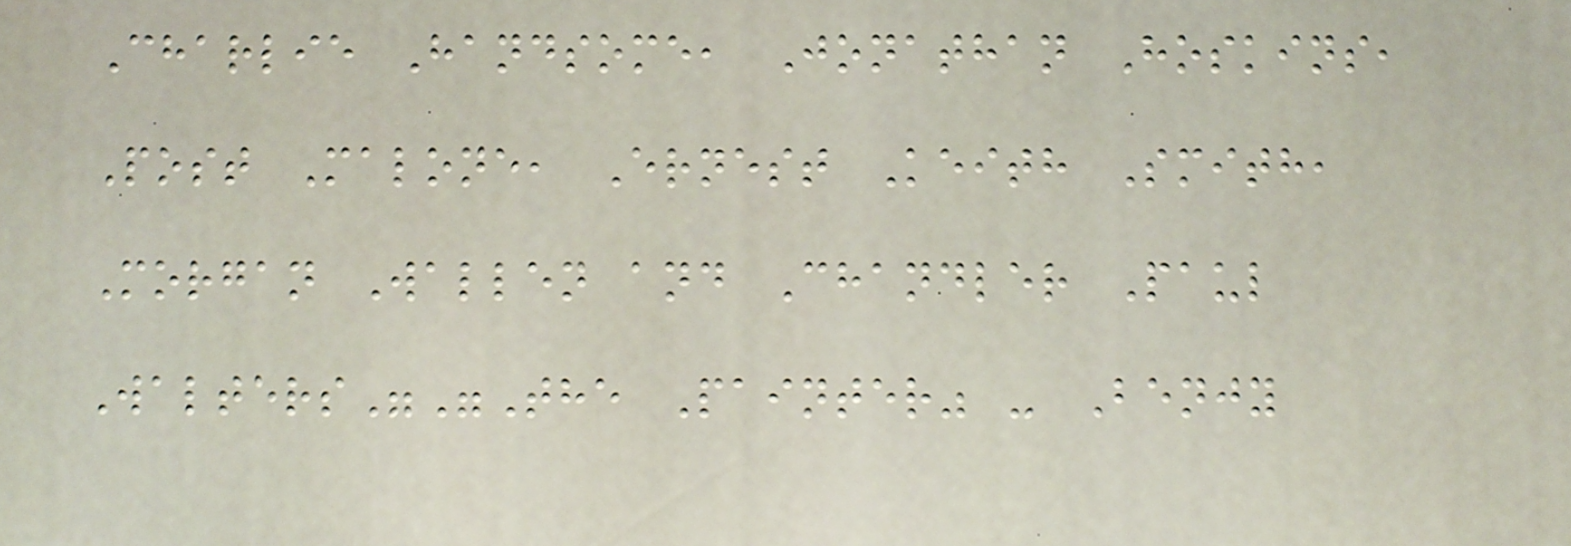Charlie Handsome, Jonathan Hoskins,
Post Malone, Ernest Keith Smith,
Morgan Wallen and Chandler Paul
Walters""The Painter" - Benjy
